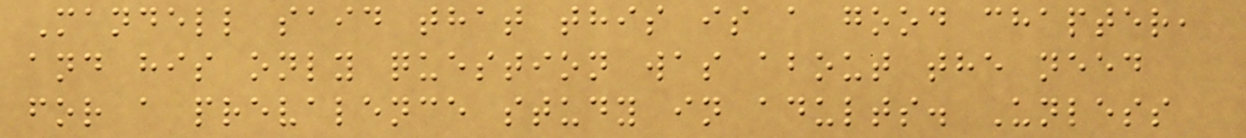Mandell said that this is a good chapter,
and his only question was about the need
for a prevalence study in adults. Unless
